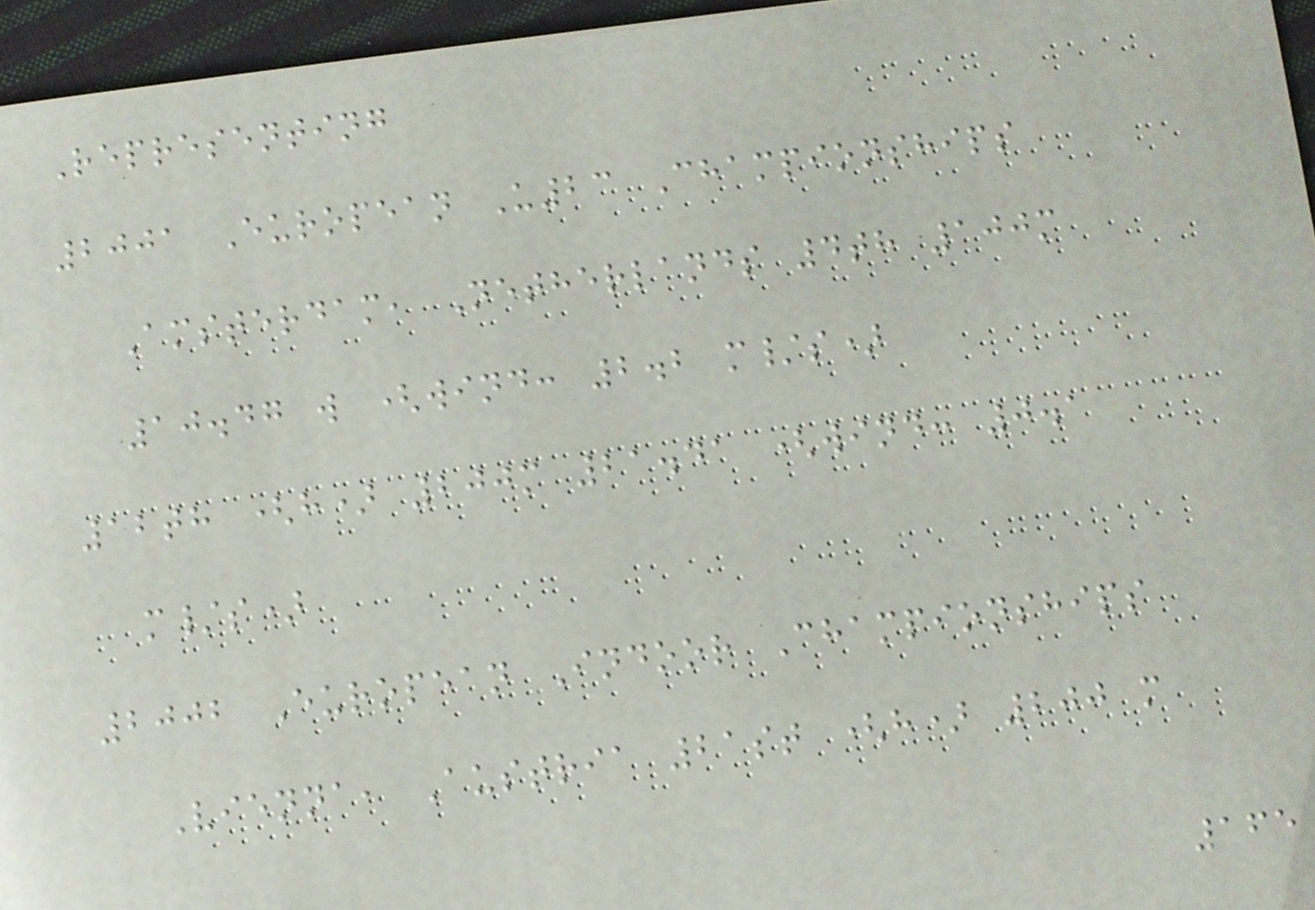Representing
2001 European U23 Championships
Amsterdam, Netherlands 4th 100m
10.47 w (wind: 2.2 m/s)
12th (h) 200m 21.41 (wind: 0.1
m/s)
2002 European Indoor Championships
Vienna, Austria 21st (h) 200 m
165
